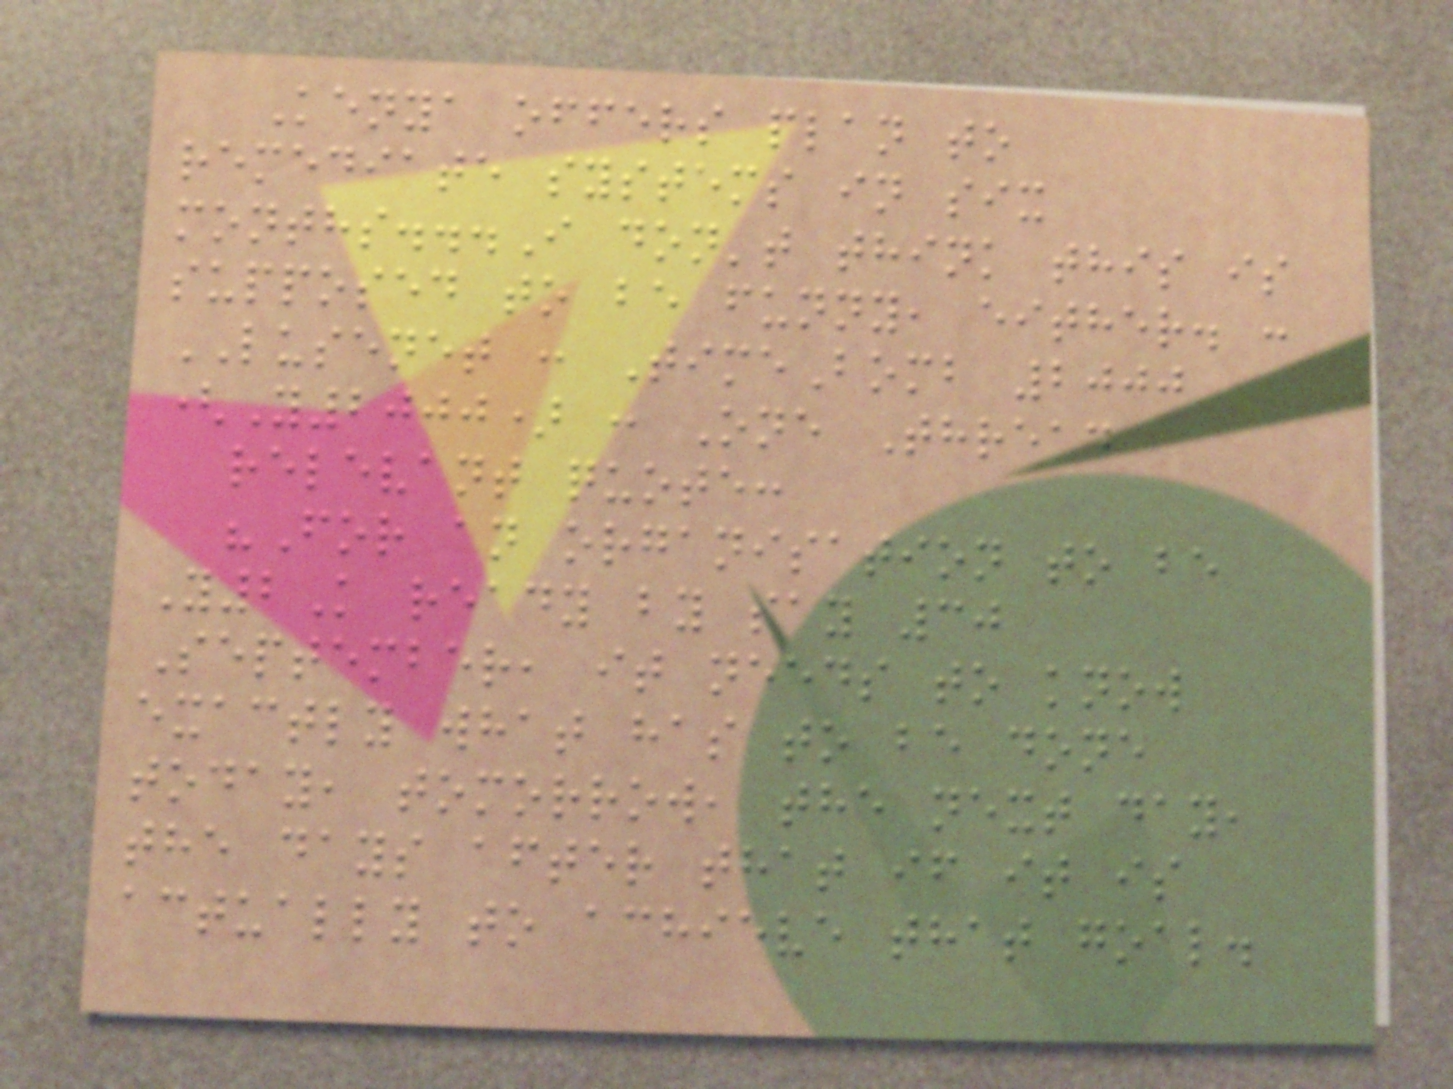Kenya offers plan to
remediate systems in six
months...I don't think this is
supposed to be funny, either. :
LUSENET : TimeBomb 2000
(Y2000) : One Thread
relevant quote:
"For an organisation to be
Y2K ready by say 30
September, it needs to know
exactly what has to be done
today, tomorrow, the next day,
the days after that if it is
actually to achieve that goal.
